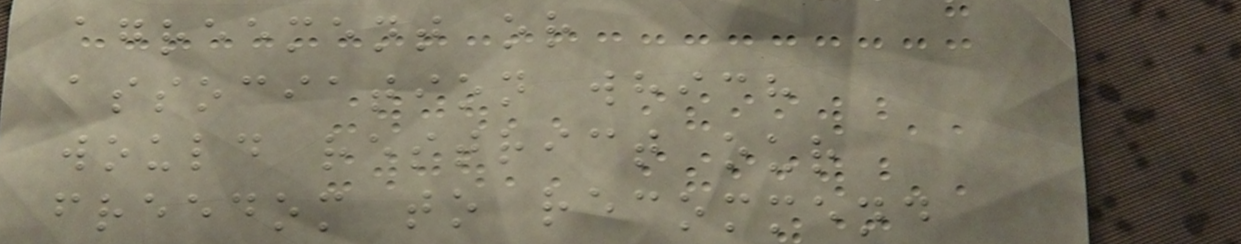agreement or
association which
would restrict our
freedom to recommend
